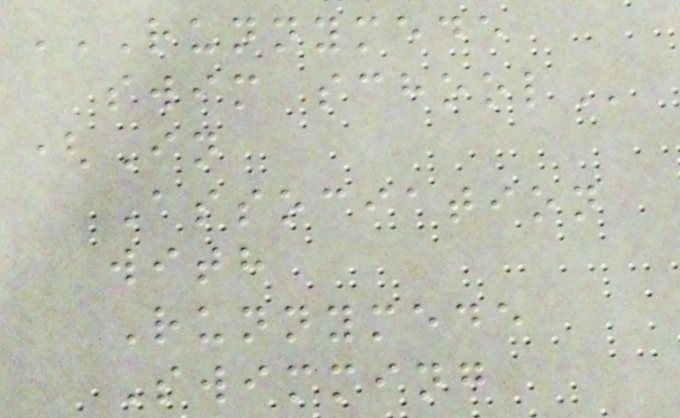RUNNYMEDE
SWIM SCHOOL
(In
Association
with
Runnymede
Swimming
